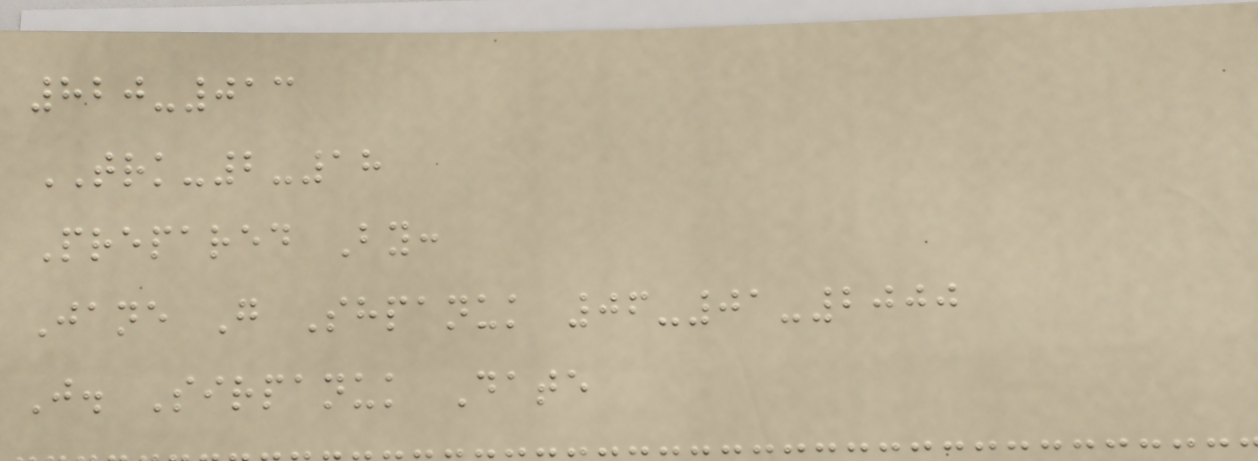820-013
TRK-2-18
Prepared By:
Jane G Shpanuk 06-01-2000
J. Sirpanuk Date
